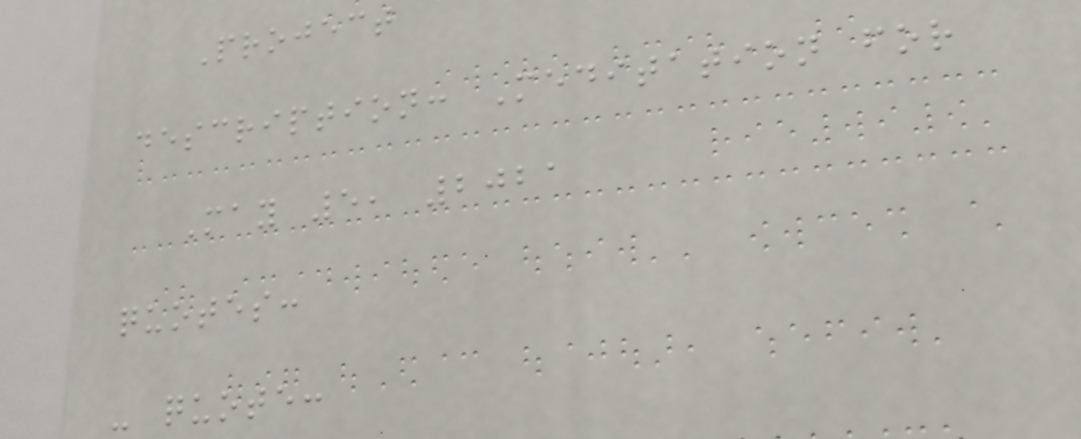Project
description: Meditation for
May 5, 2021
quotes:
- quote:
